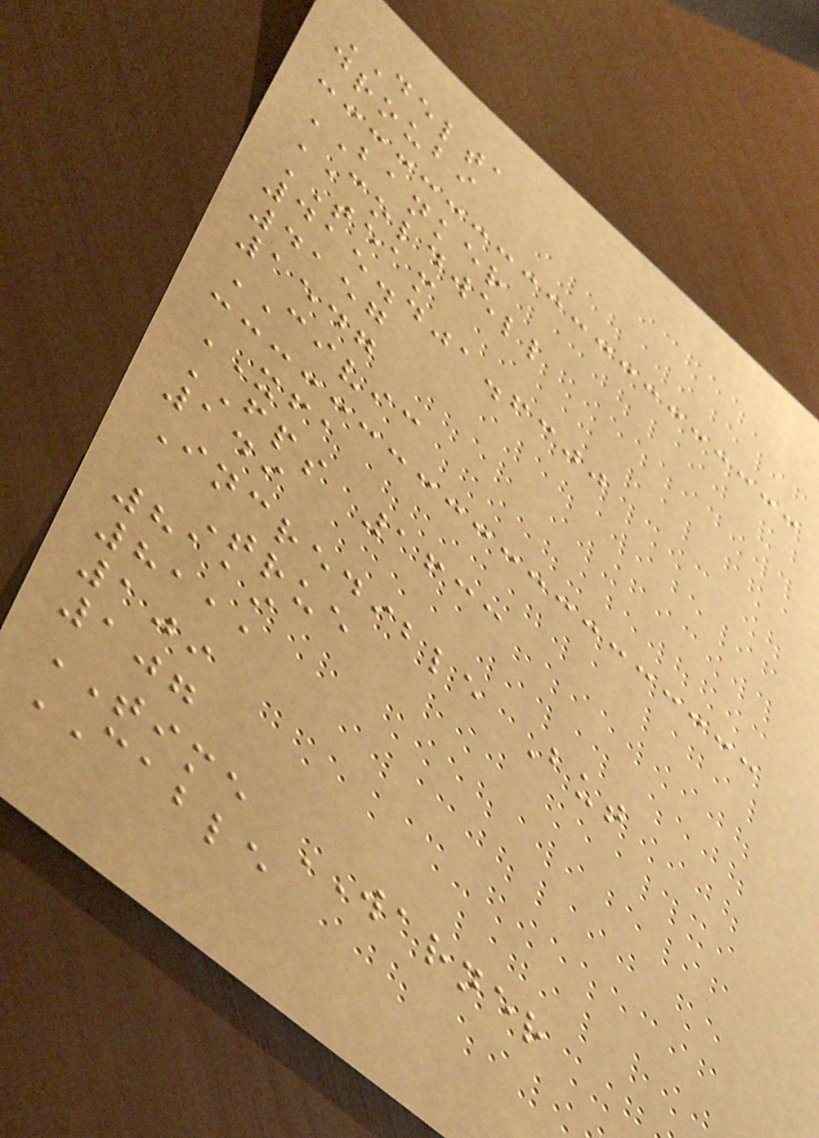DELTA
droubi
BANKER
COLDWELL
TEAM
415.401.6300
4157
1547
CIVIC
XFA
FPS 1633
149
Incredible But
True
8119
8111
109
107
TIME WARNER
CABLE
